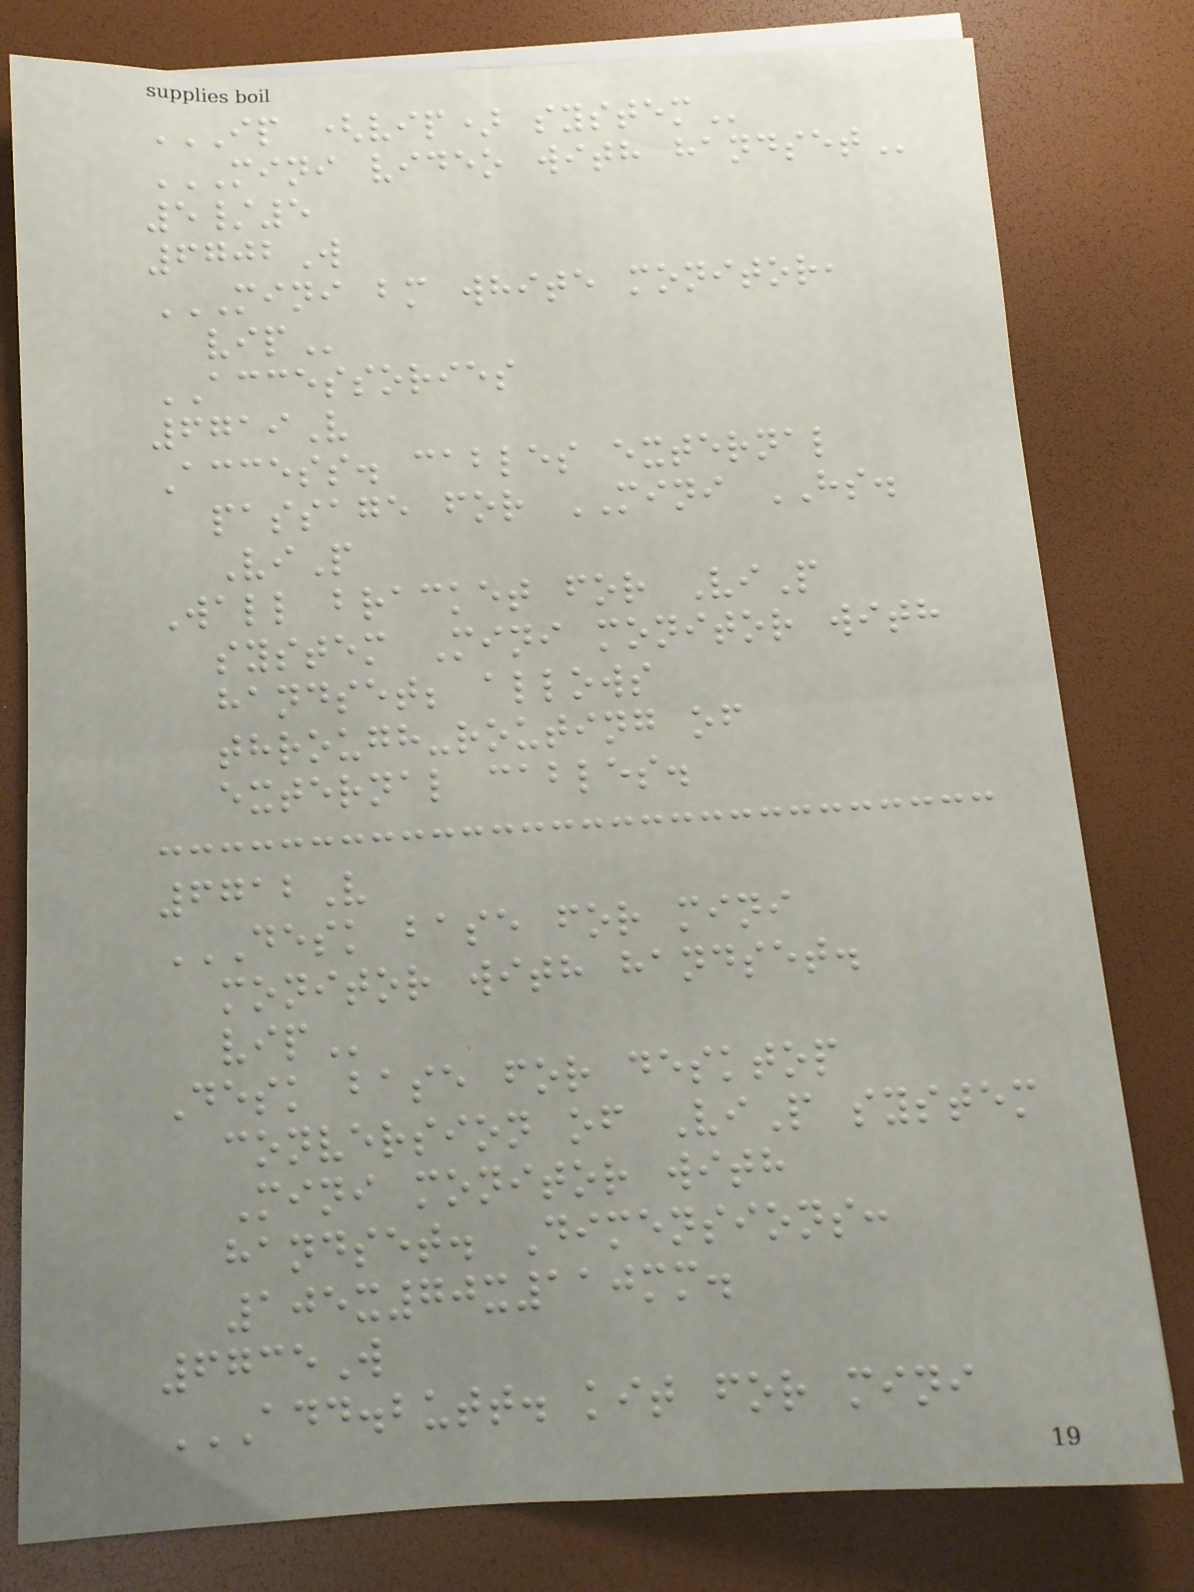IP (VIP) SYSTEM
MINI VIDEO WITH HANDSET
5/5
6702W
MINI BM WHITE MONITOR,
VIP
ACCESSORIES
6719V
Access. cables external
passage for MINI HS.
ViP
Wall bracket for ViP
system Mini monitor with
handset; allows
through-routing of
external cables.
6712V
DESK BASE FOR MINI
MONITOR WITH HANDSET.
VIP
Desk base for desktop
conversion of ViP system
Mini monitor with
handset. Dimensions:
105x70x110mm.
6735W
ADD.BUTT. KIT FOR MINI
